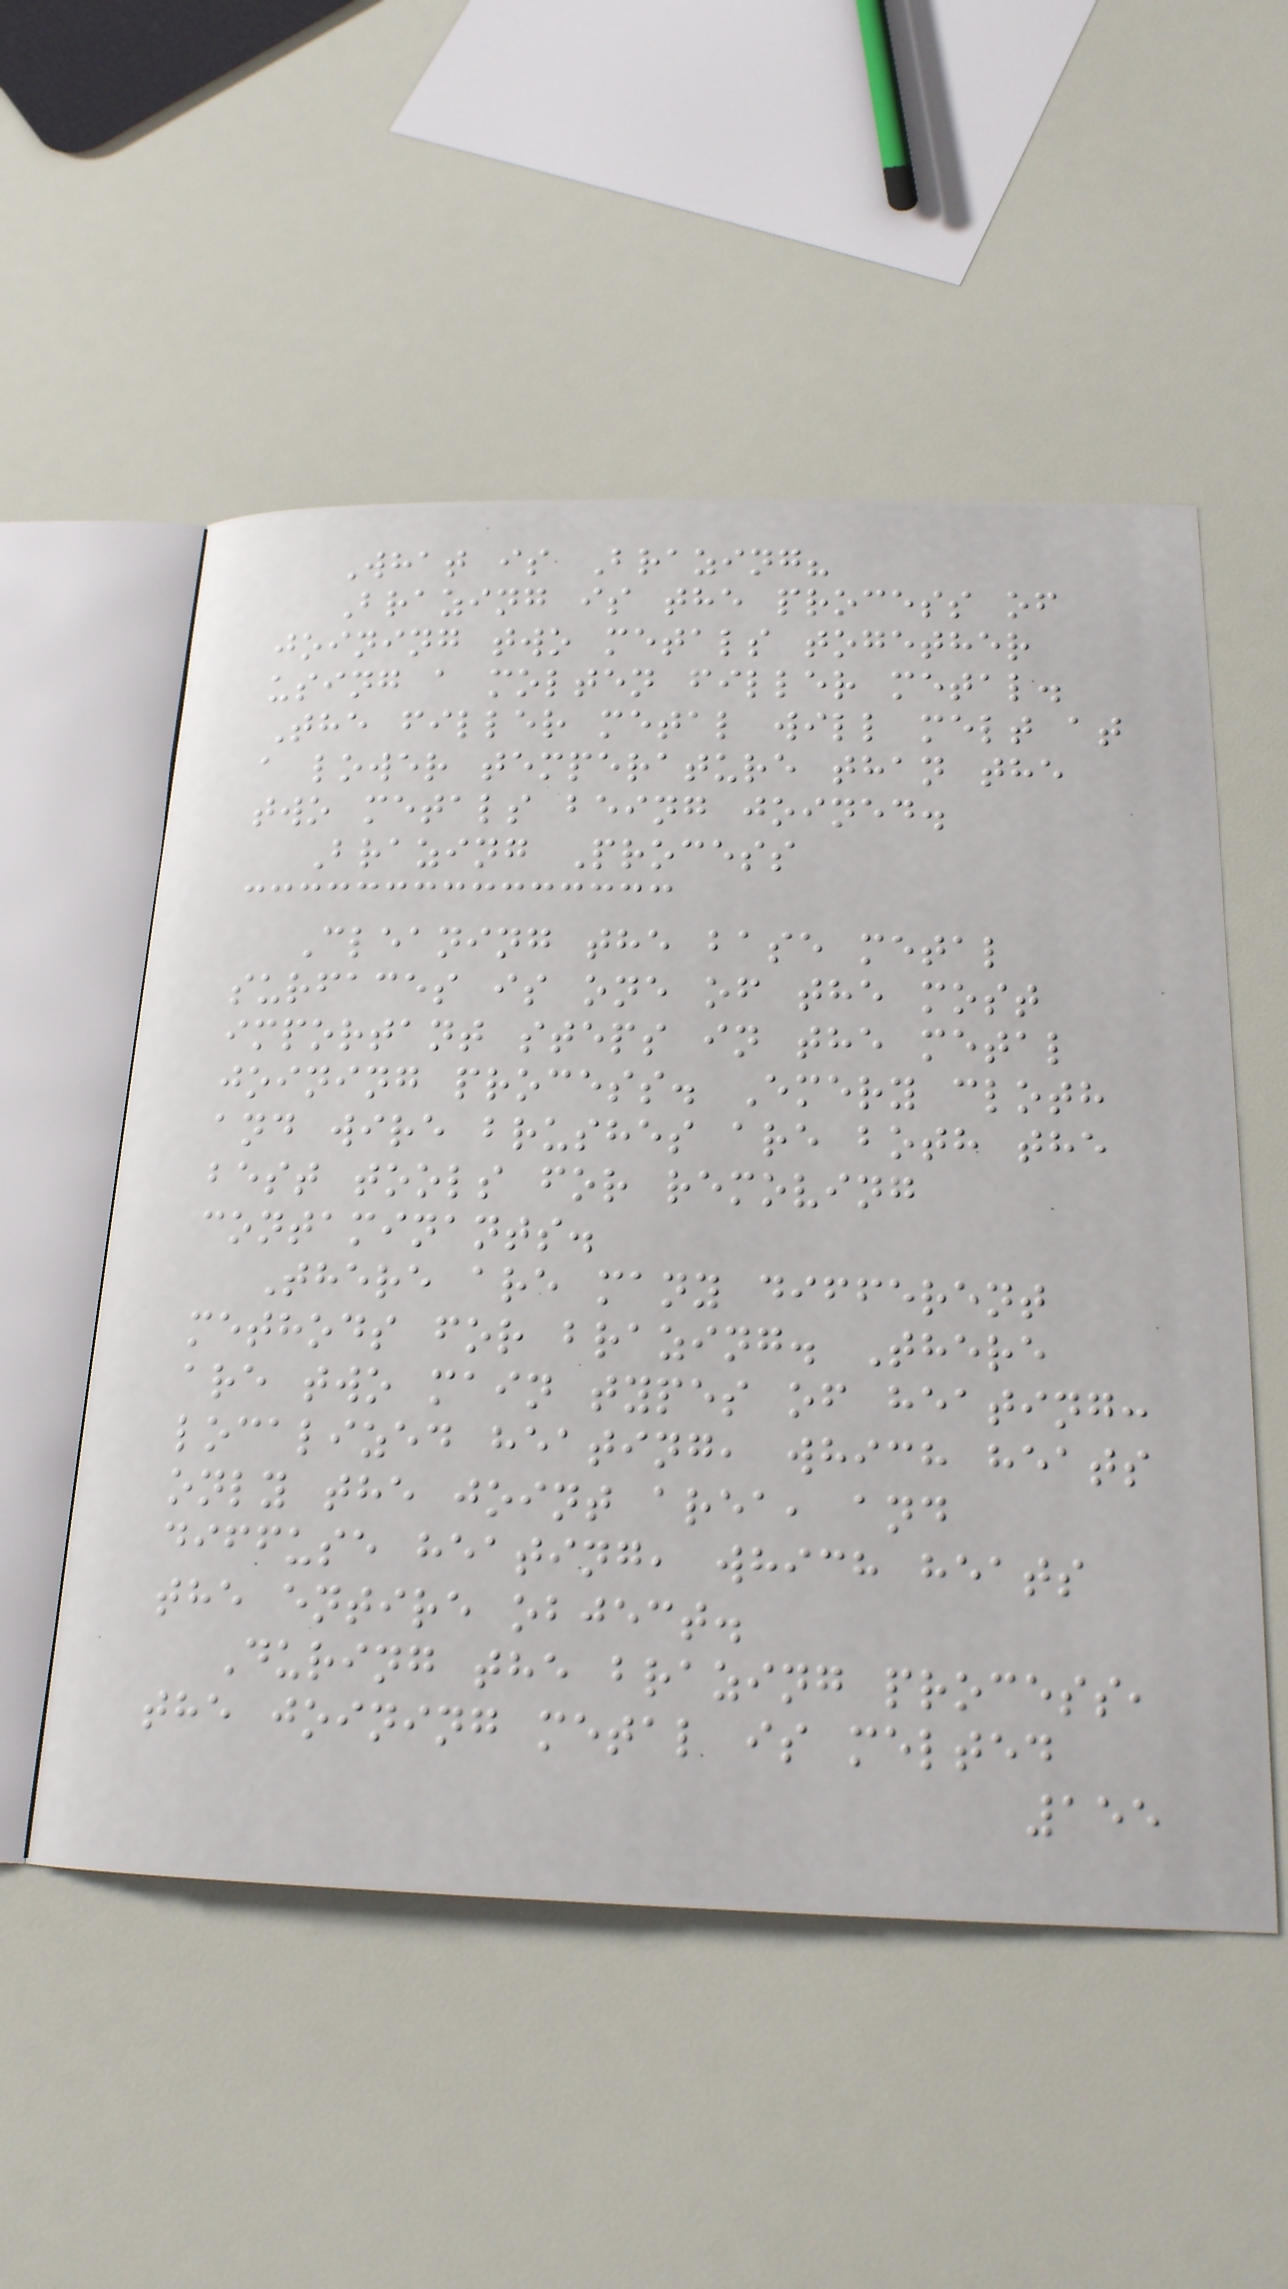What is Brazing?
Brazing is the process of
joining two metals together
using a molten filler metal.
The filler metal will melt at
a lower temperature than the
two metals being joined.
Brazing Process
Cleaning the base metal
surfaces is one of the most
important steps in the metal
joining process. Emery cloth
and wire brushes are both the
best tools for removing
contaminants.
There are many different
methods for brazing. There
are two main types of heating:
localized heating, which heats
only the joint area, and
diffuse heating, which heats
the entire object.
During the brazing process,
the joining metal is melted
155
